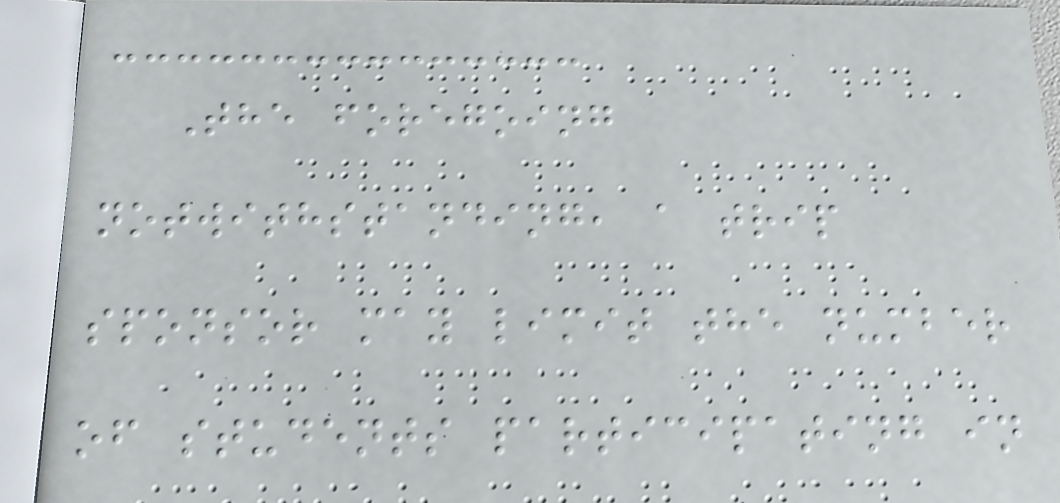The foregoing
notwithstanding, a trip
sponsor may limit the number
of students participating in
